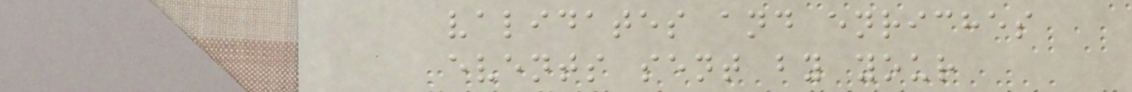validates and enriches
events sent by your
